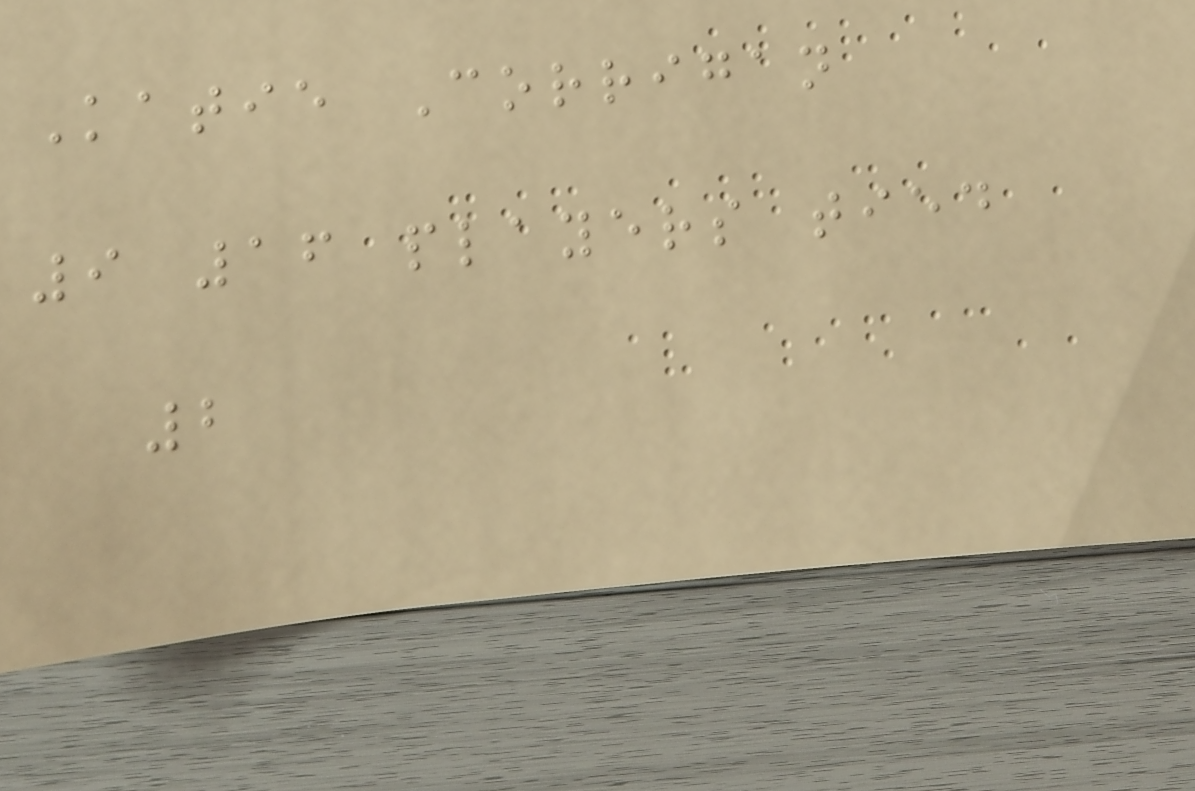Katie Corrigan
9 16 players tied
2
